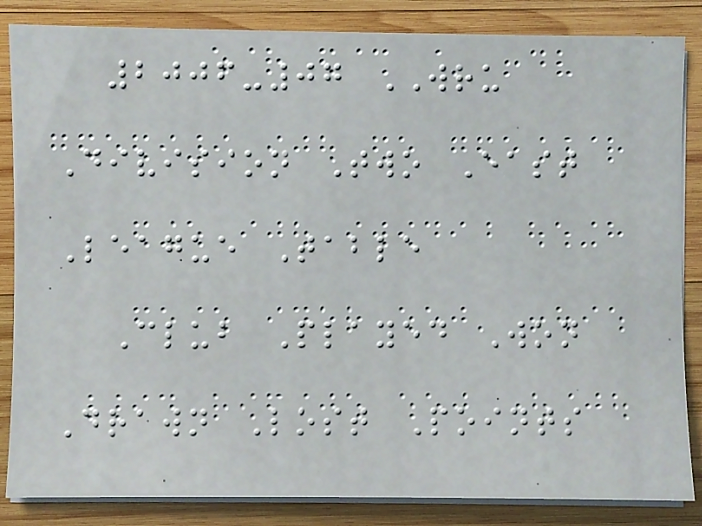2006-07 WRU
Division Two East
League Table
Club Played Won
Drawn Lost Points
